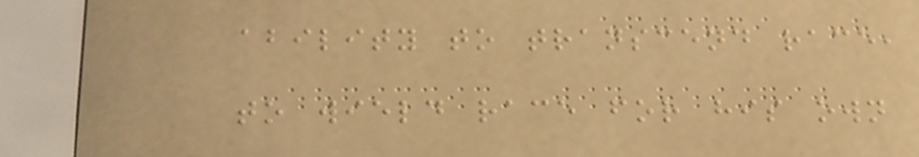ability to transcend race,
to wield race for his own
